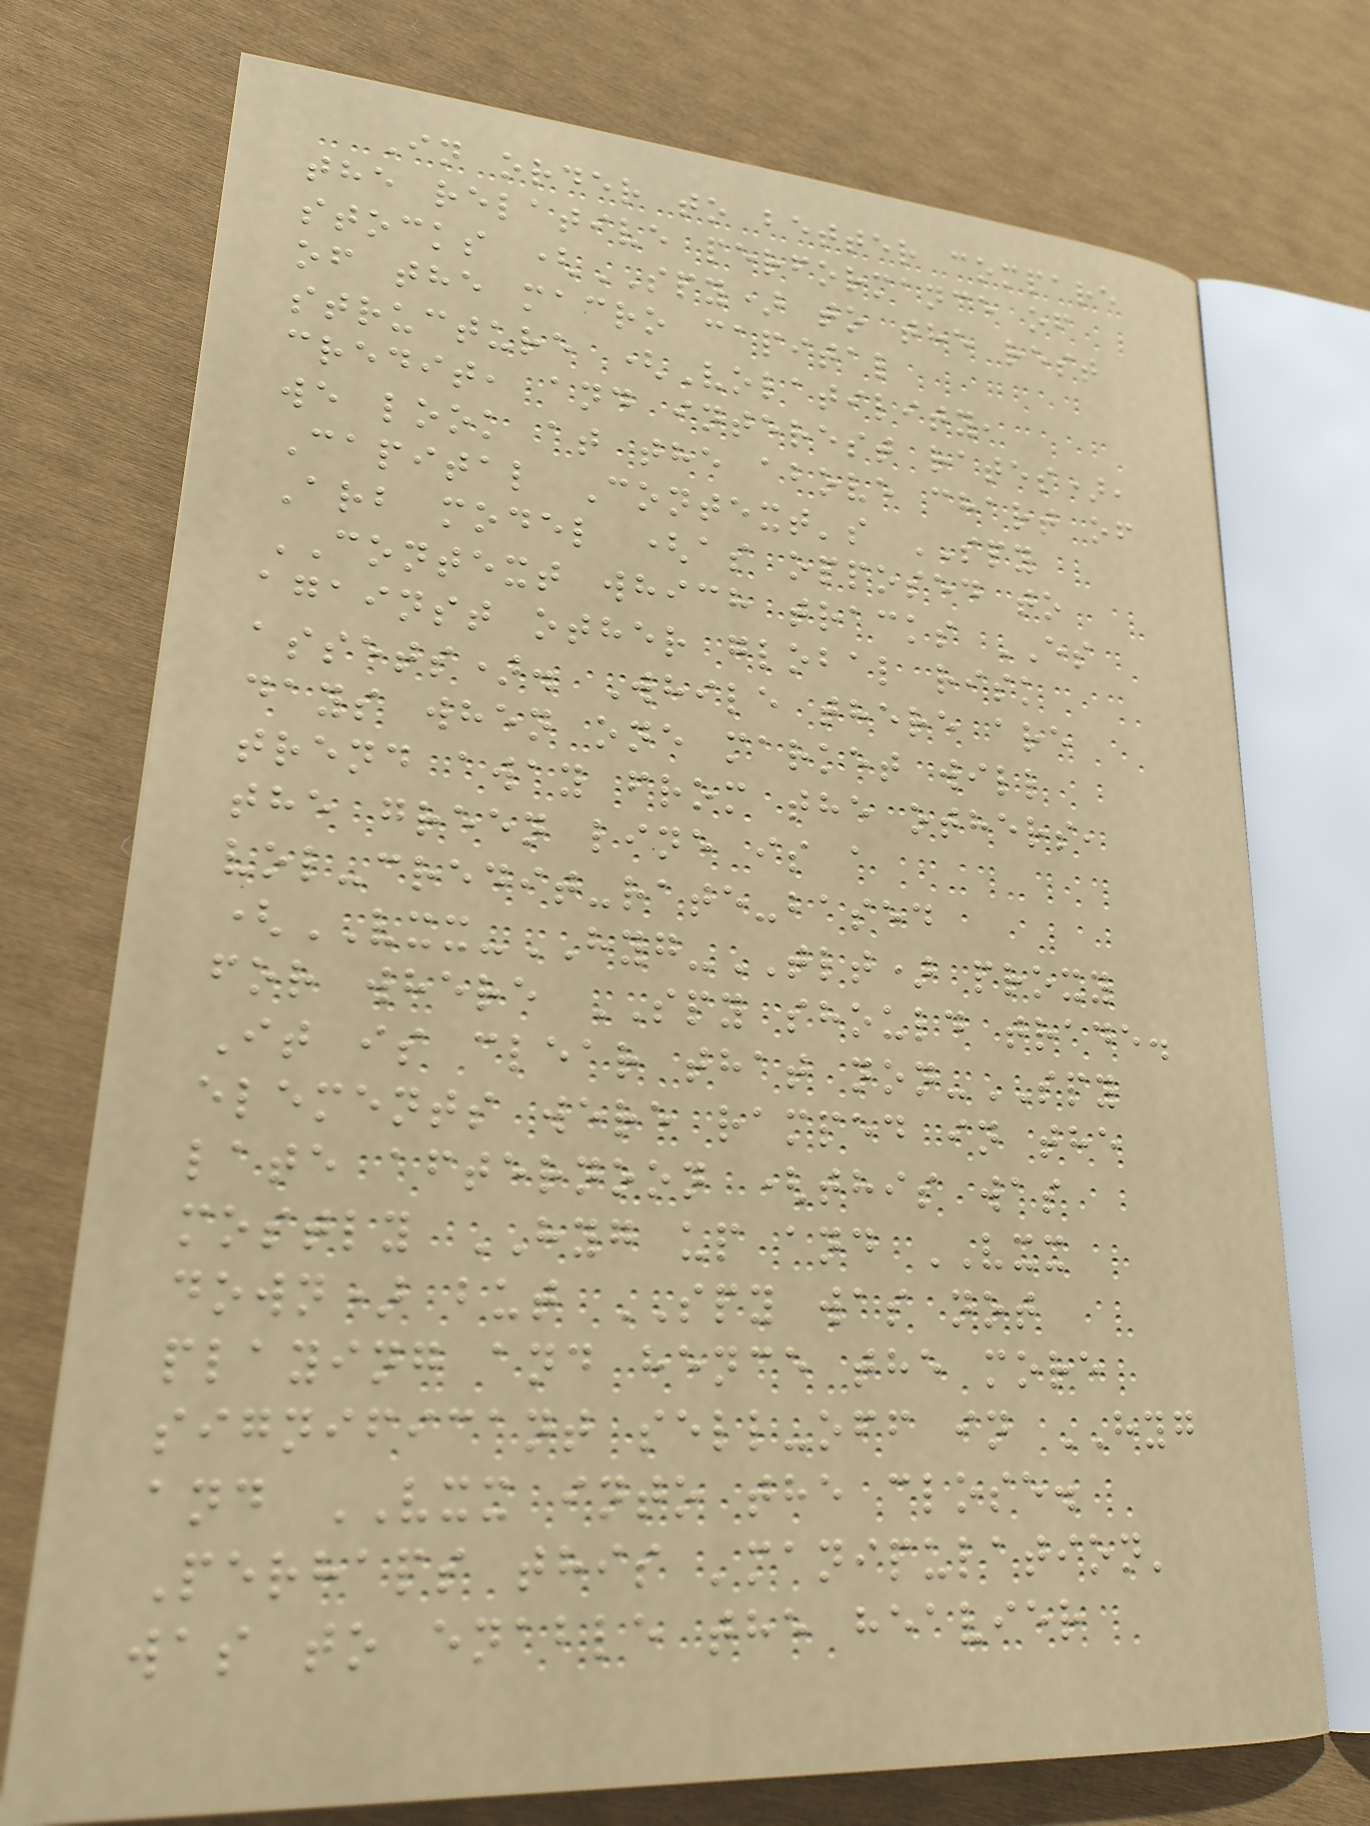In order to better compare
the relative performance of
stocks (SPY) to the rest
of the macro capital
structure (Volatility,
credit, and interest rates),
we look at the above chart of
Capital Context's SPY
Arb model (as opposed to
CONTEXT which tracks ES
against other global risk
assets). While there are
days when one market will
trend away from the others,
the green line is a
vol-credit-rate-based
(VXX-HYG-TLT) proxy
for where SPY should trade.
It is clear that non-SPY
elements were ramped in the
late afternoon (this was
mostly HYG up and VXX
down) but SPY was not
playing and hence the more
significant sell-off in HYG
and VXX into the close.
Perhaps this 'manipulation'
was to enable the heavier
